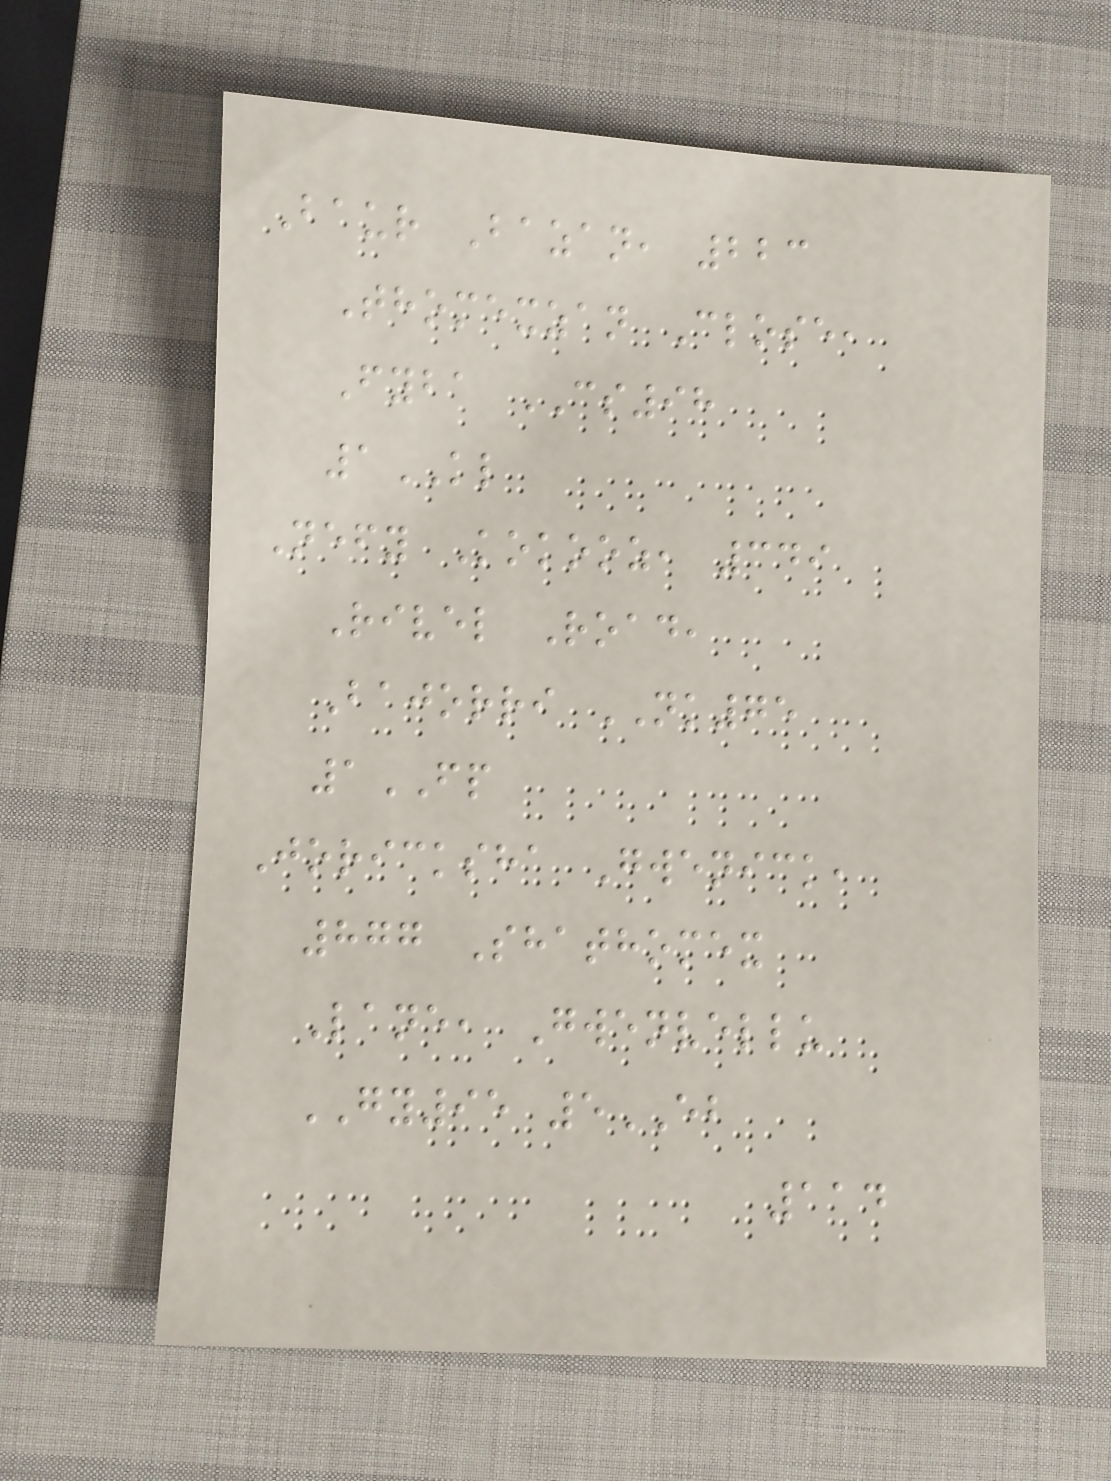Baur Bazan, 223
Thomexzan Close,
Fyba CS98
1KL
Nefy Kokooz, 349
Rivel Road,
Bajorri NK75
1FP
Joricksha Gwenick,
877 Shathomex
Lane, Gwenvellu
GY95 5EB
114
